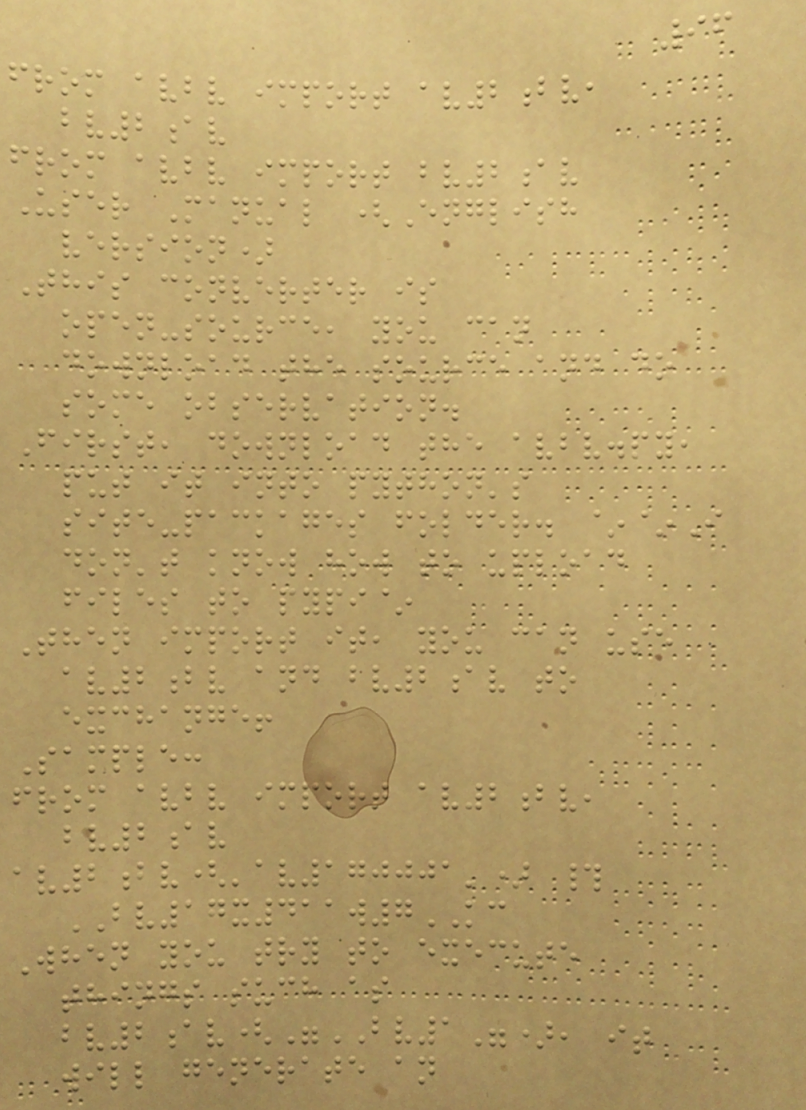96
from avbv import av2bv,
bv2av
from avbv import bv2av
User Manual (English
version)
This converter is
open-source, you can
download the source and do
some observation.
First, download the avbv.py,
put it into python's
site-packages folder. ~~I
don't know how to upload
files to pypi~
Then import it, you can use
av2bv and bv2av to
exchange!
Sample:
from avbv import av2bv,
bv2av
av2bv('av170001') #
BV17x411w7KC
When you try to execute
things such as
bv2av("BV1"), it
will generate an
